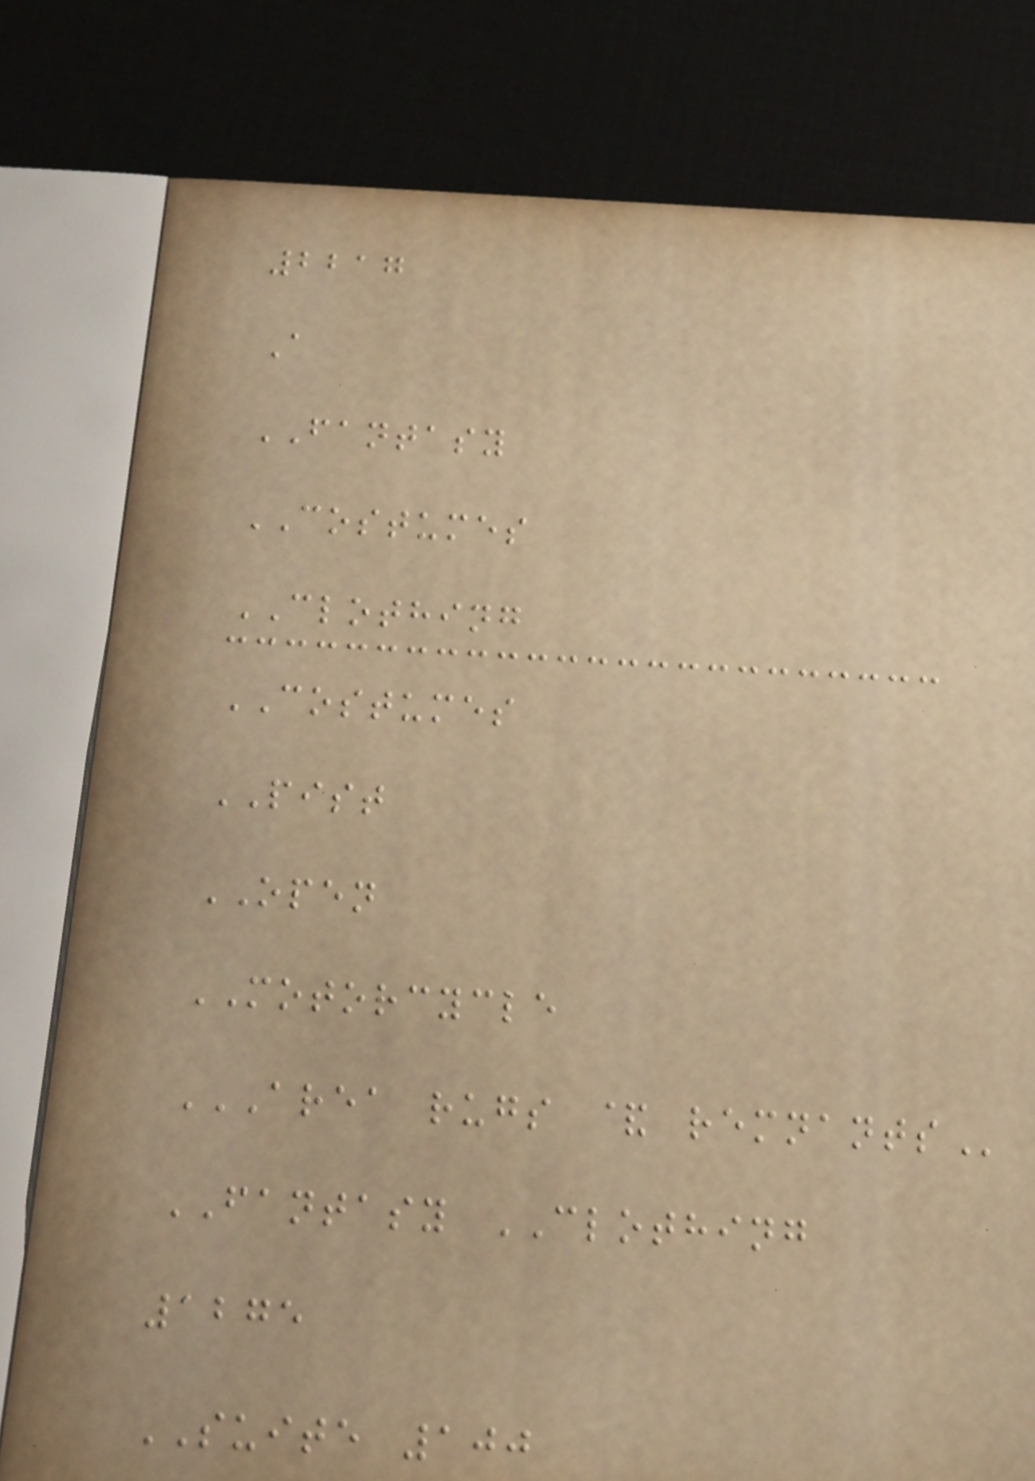2217
A
FANTASY
COSTUMES
CLOTHING
COSTUMES
PIST
OPEN
MOTORCYCLE
AREA RUGS & REMNANTS
FANTASY CLOTHING
1275
SUITE 100
